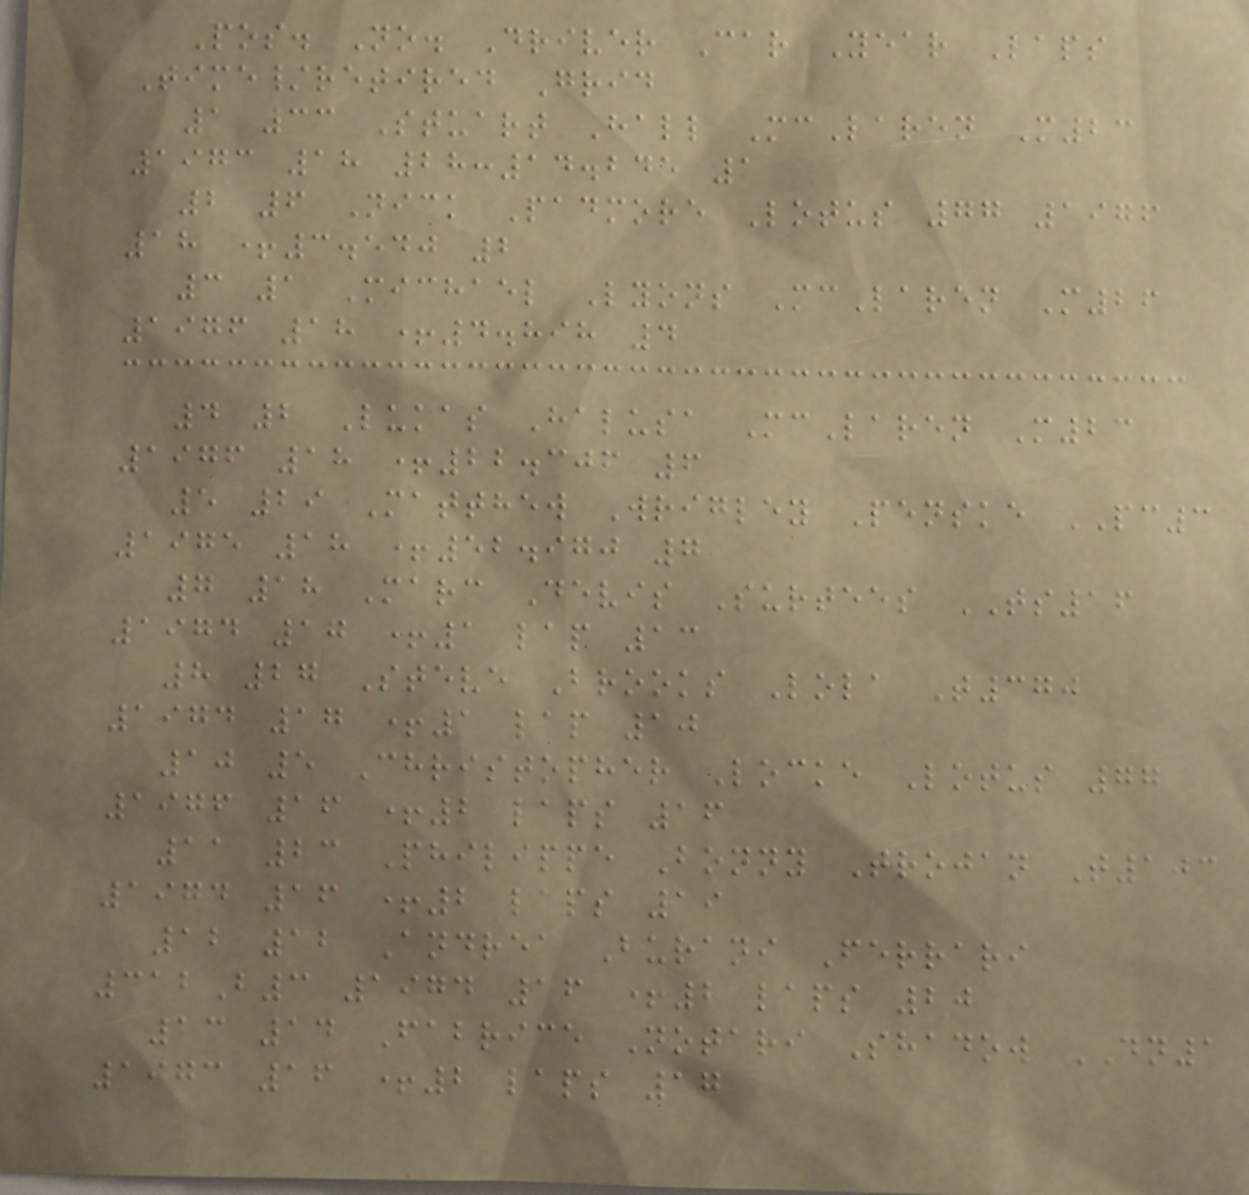Pos. No. Driver Car Year Laps
Time/retired Grid
1 33 Stuart Hall McLaren M23
1973 18 28:14.245 1
2 6 Nick Padmore Lotus 77 1976
18 +3.540 2
3 1 Michael Lyons McLaren M26
1976 18 +4.898 4
4 2 Lukas Halusa McLaren M23
1976 18 +22.306 6
5 29 Matthew Wrigley Penske PC3
1975 18 +52.970 7
7 18 Marc Devis Surtees TS16
1974 17 +1 lap 13
8 27 Steve Brooks Lola T370
1974 17 +1 lap 10
10 5 Christopher Locke Lotus 77
1976 16 +2 laps 16
11 23 Philippe Bonny Trojan T103
1974 16 +2 laps 19
12 12 Andrea Burani Ferrari
312B3 1974 16 +2 laps 20
13 14 Fabrice Notari Shadow DN1
1973 16 +2 laps 17
